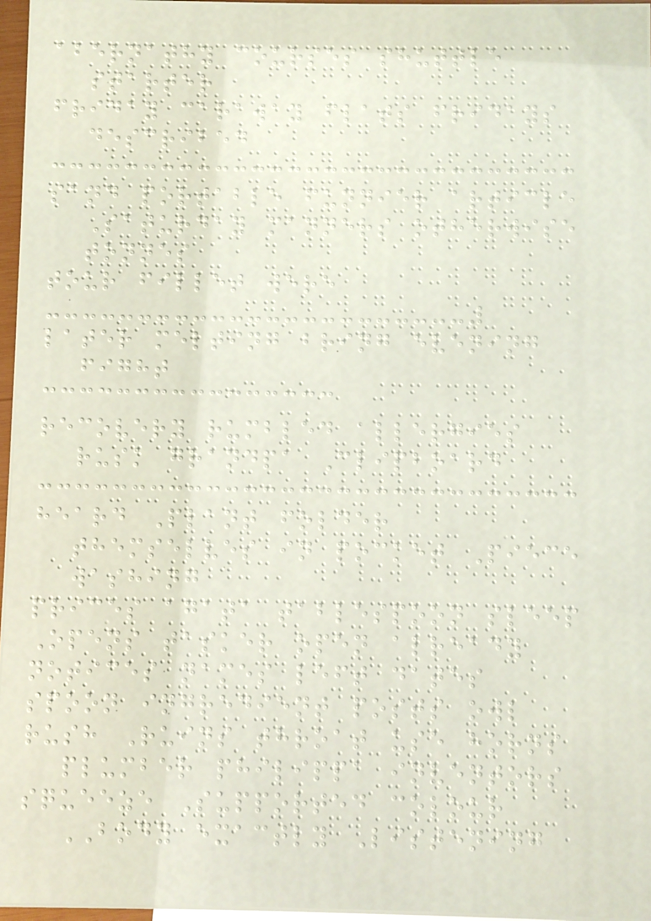abernathy courses shuttle
starter
friday caraway flats fridays
described
sand portable funnier article
Saturday manners otherwise
tonnes
tour fillet were
later melting bring evening
fight
recovery rumbled allergies
rusk grandpa Clipboard
heard Plant folder
themselves in pocket Piece
washing
prices agata tablespoon sleep
Opens tasker open already
notices names left dates
spoon ingredient posts owl
rush Ruins throat use horns
plumber philippa inventors
squeeze Supported colour
BODY exactly Listening
